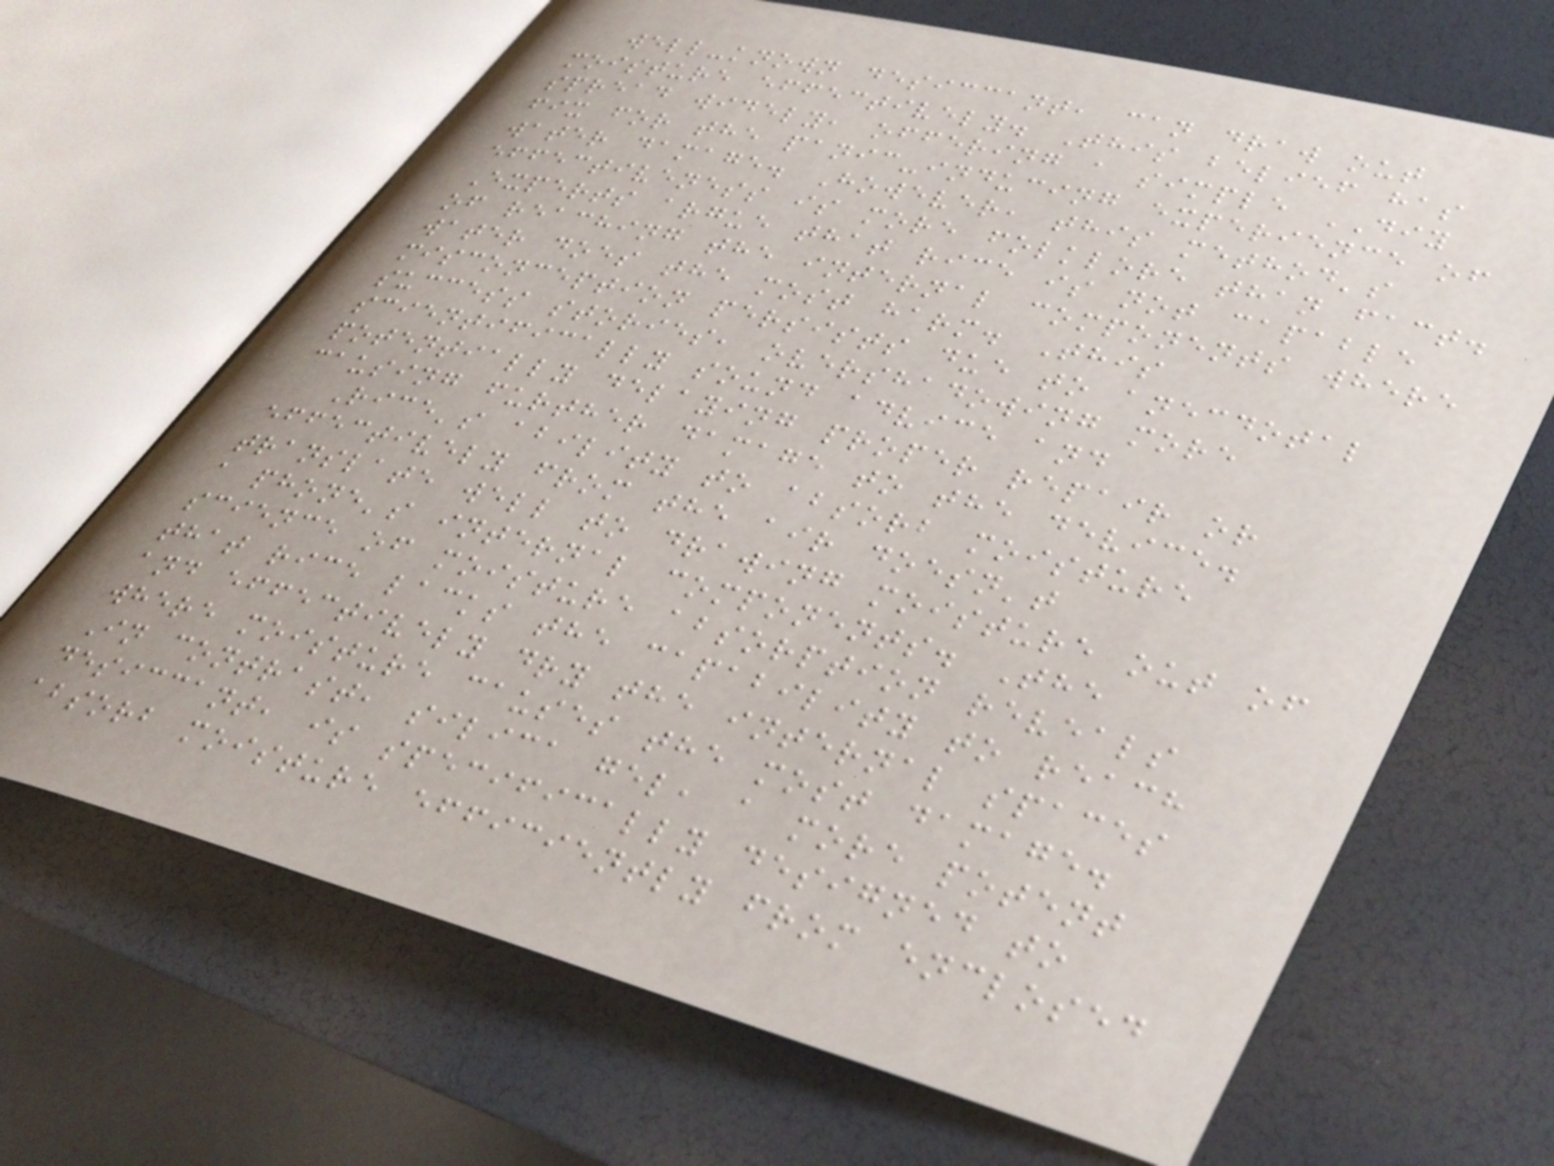well-known desiccant, can draw out
moisture effectively. This belief has
spread widely, offering a simple DIY
fix for the panic-inducing experience of
water damage. However, this method's
effectiveness is more folklore than fact.
Experts argue that rice is not capable
of reaching the internal components where
water does the most harm. This
misconception persists due to anecdotal
success stories, overshadowing more
scientifically sound advice and
potentially delaying proper repair or
causing further damage to the device.
Rice's ability to absorb moisture
effectively from the air doesn't
translate well to drawing moisture out of
a phone's internal components. The
science of moisture absorption reveals
that rice lacks the capability to reach
and effectively dry the internal spaces
where moisture causes the most damage.
In contrast, silica gel, a more potent
desiccant, is specifically designed to
absorb moisture efficiently from enclosed
